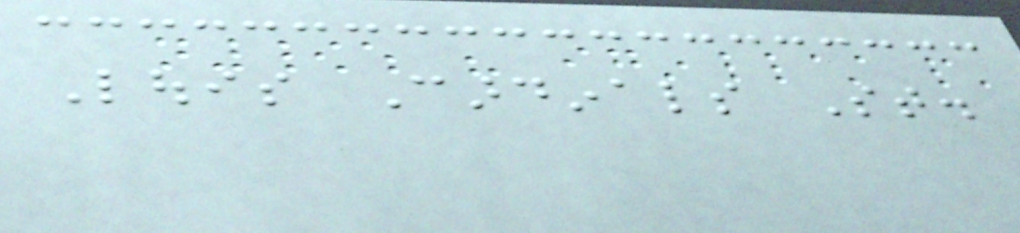Louis Cardinals St.
